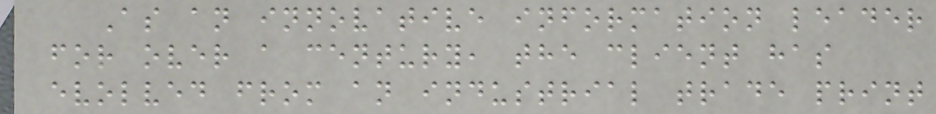As an innovative information leader
for over a century, the client has
evolved from an industrial trade print
